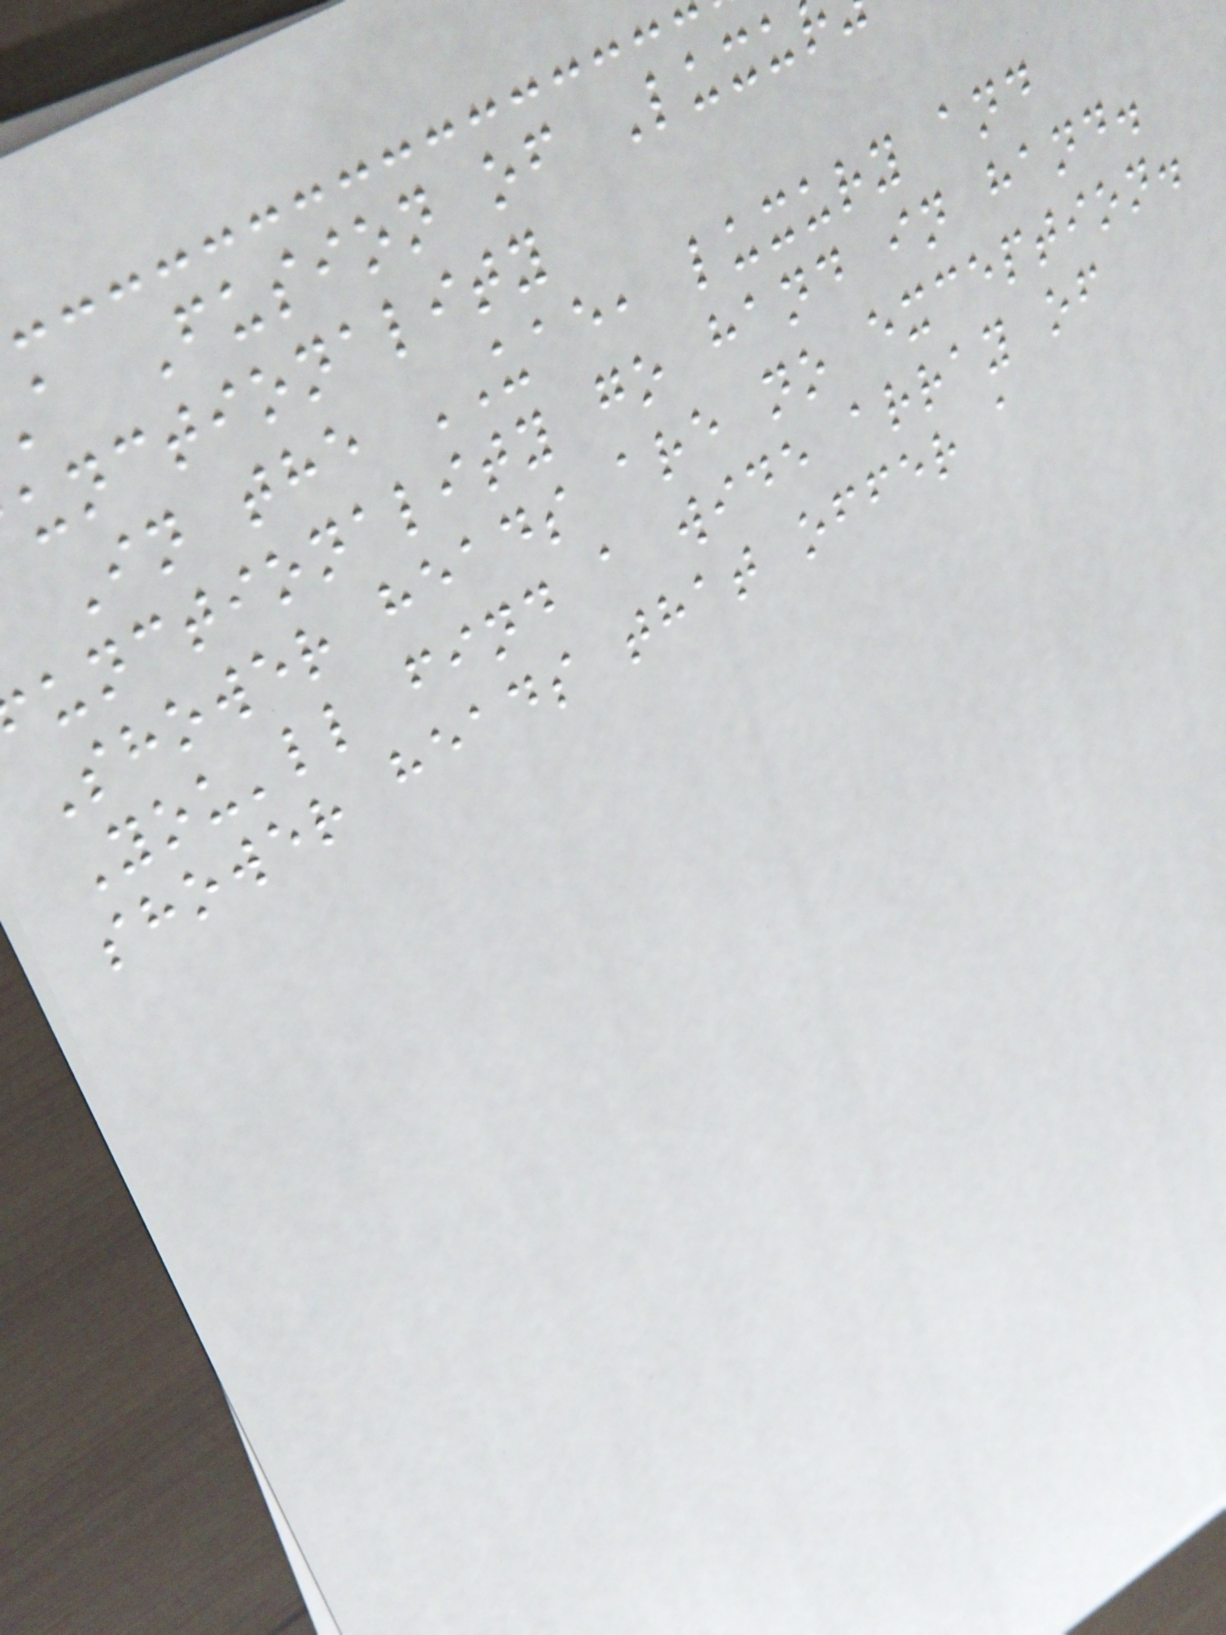a Fusion of Luxu
unctionality
In the UAE, luxury and
unctionality go hand in hand.
Shower heads are no exception.
You'll find a wide array of
shower heads that offer a
